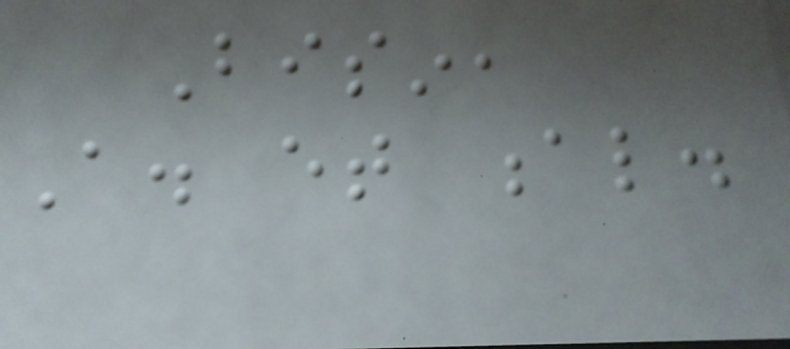Bisin,
A. et al.
